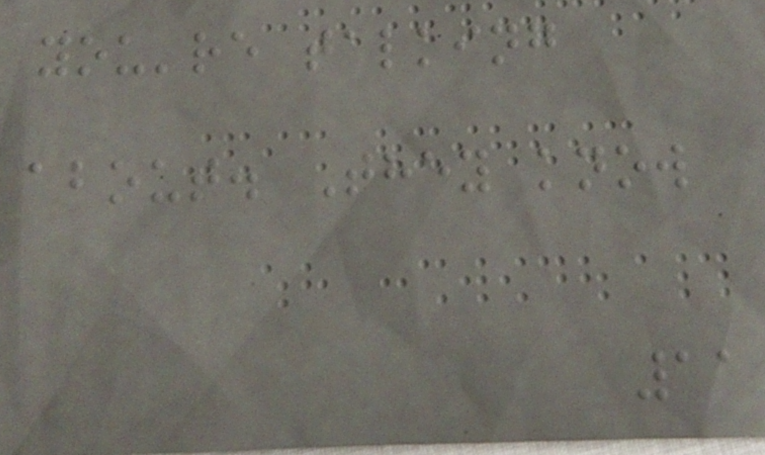you're talking
about. They know
11
